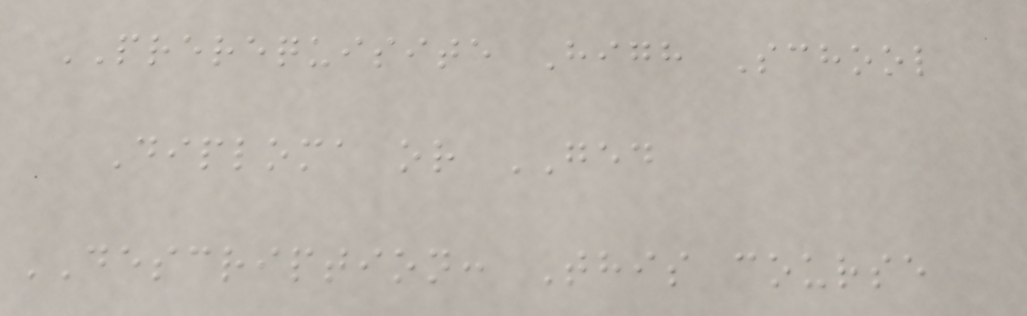PREREQUISITE High School
Diploma or GED
DESCRIPTION: This course
